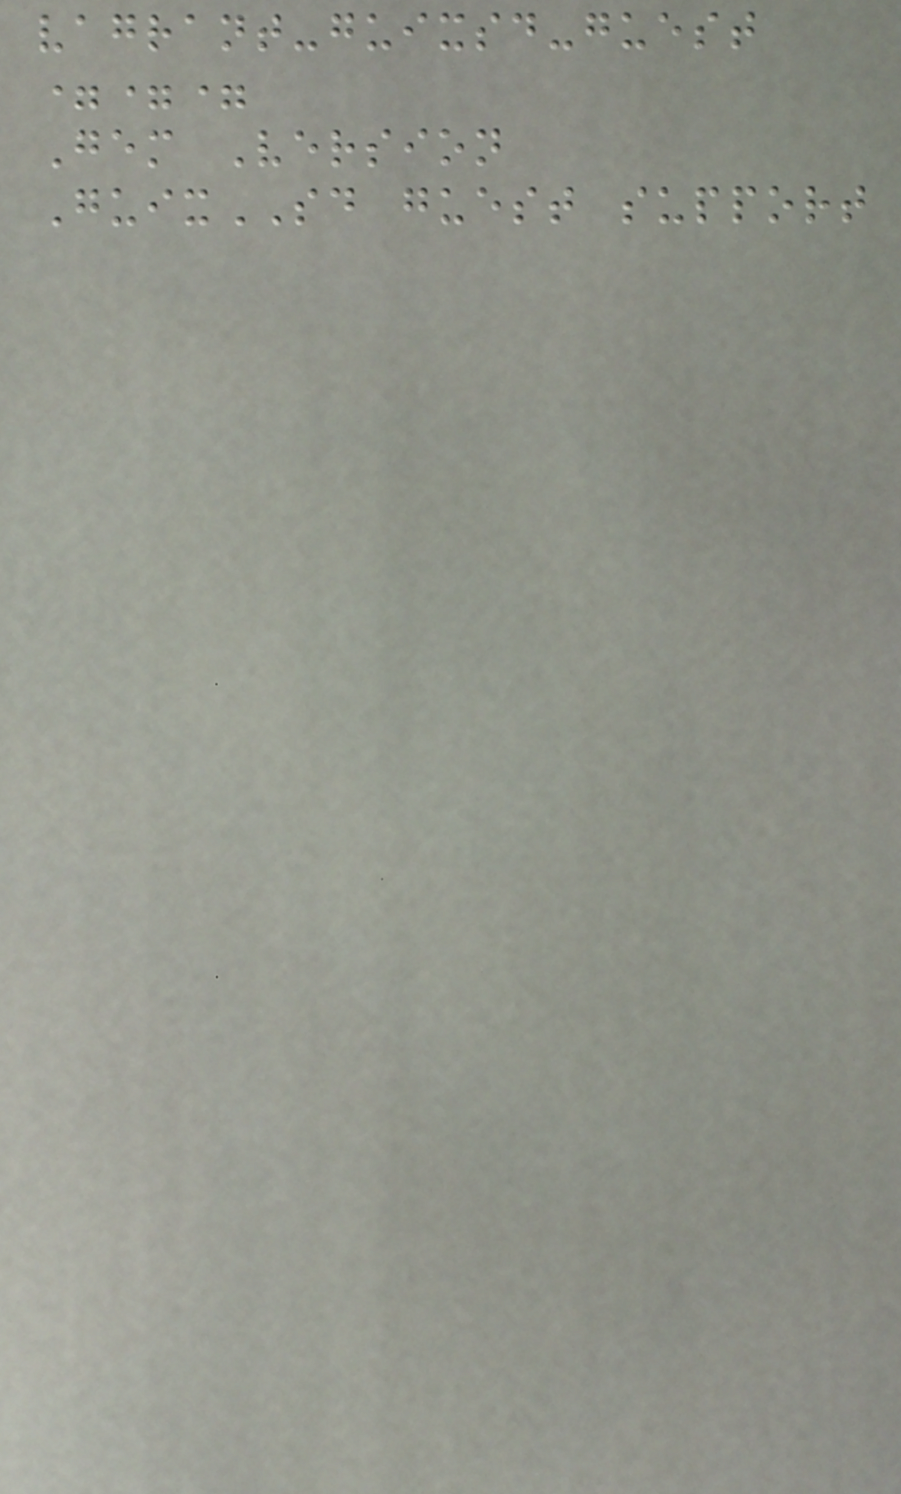vagrant-guixsd-guest
===
Gem Version
GuixSD guest support
